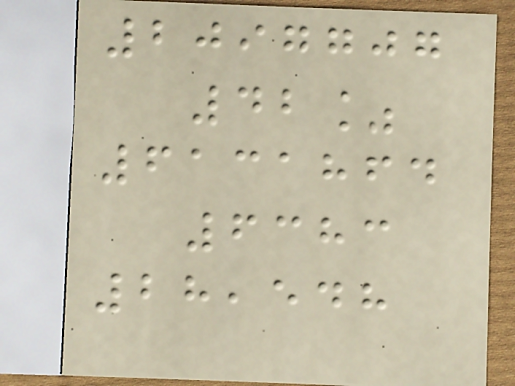2097707
42%
6131864
6383
28,548
